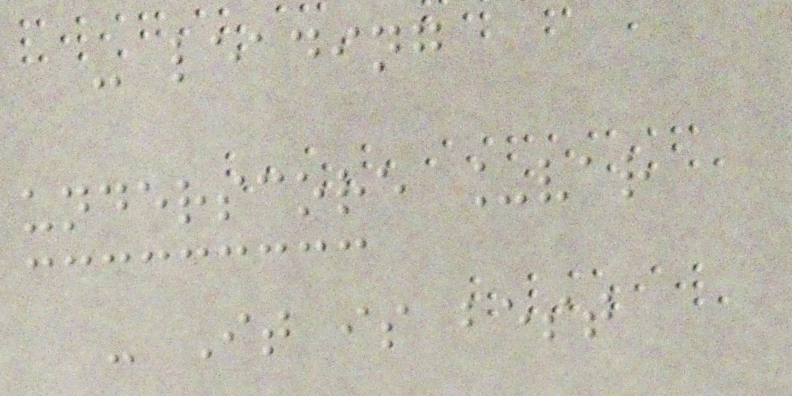- leading
underscore _var
- It is best
